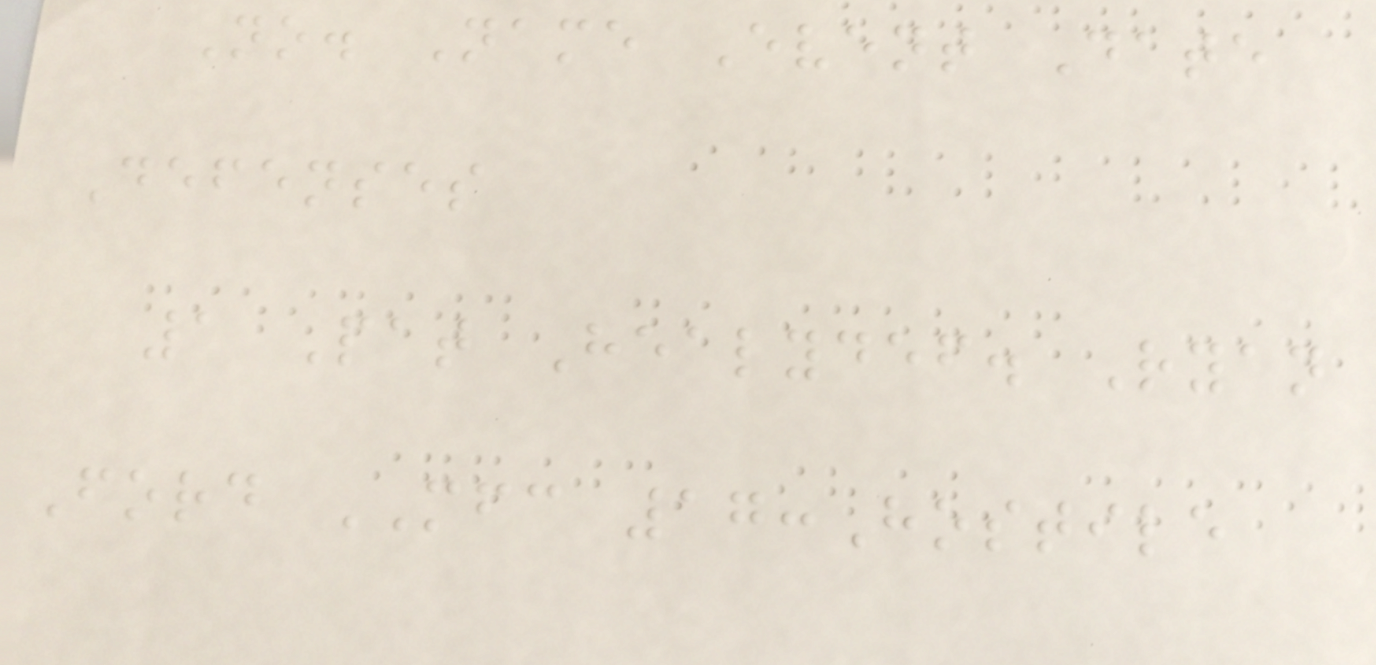No. Name Event Date
Defenses
1 Pat Healydef. Ryan
Ford MFC 17:Hostile
